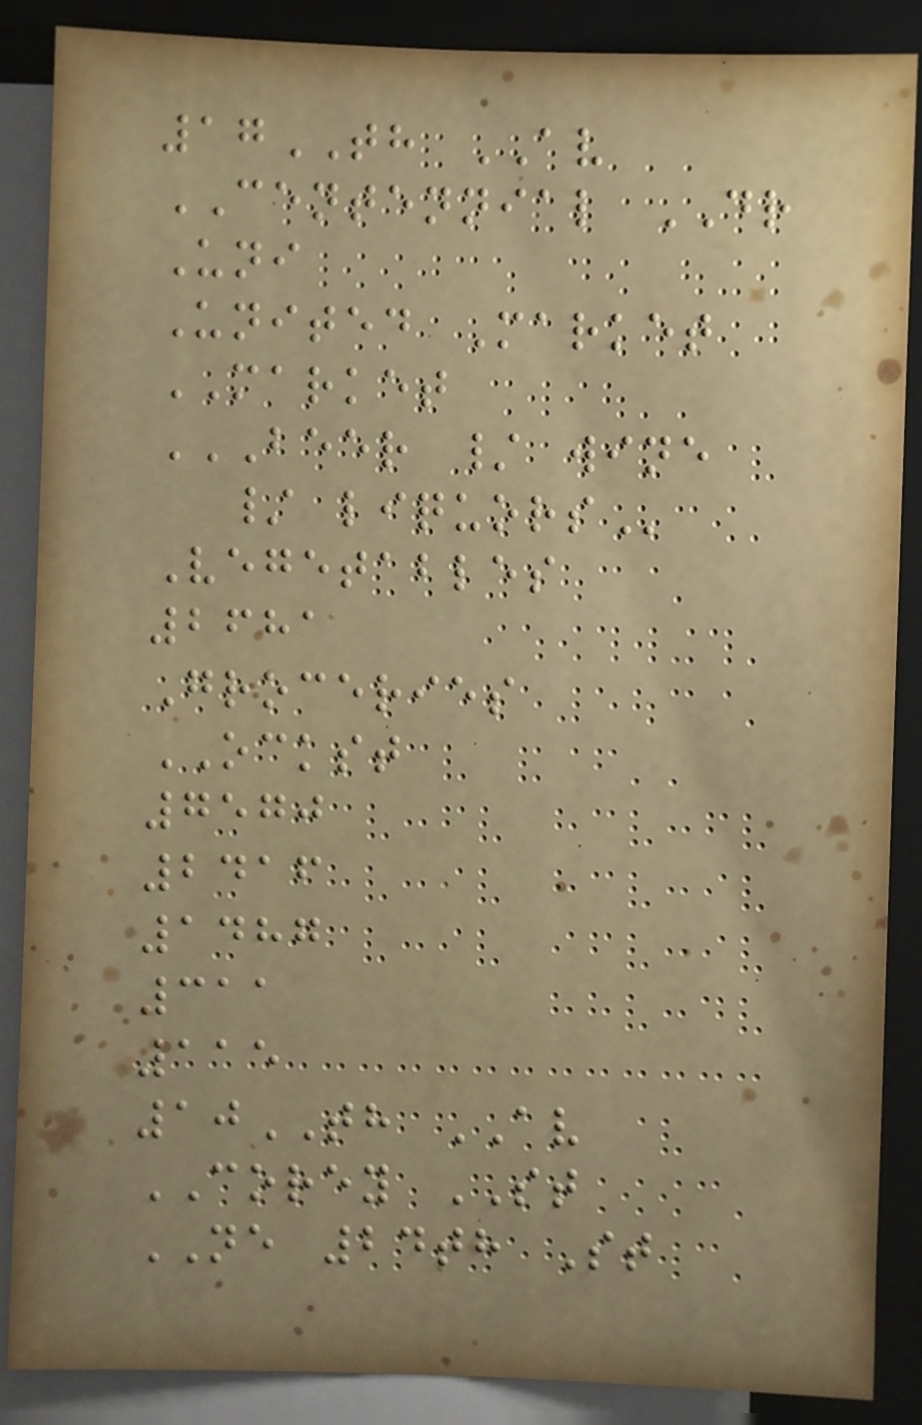17TH AV
CENTENNIAL DR
Uni
United Market
MARKET
BEER / WINE
/ LIQUORS
Vegetables
2681
Groceries
OCKST
7570
2416
1487
311
115
10TH AV
COREY ST
NE 24th St
